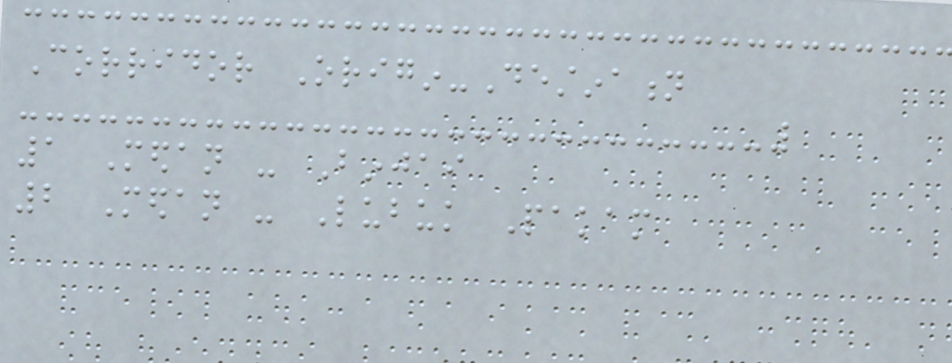Corridor Origin-Destination
1 Medan - Binjai
2 Medan - Lubuk Pakam
